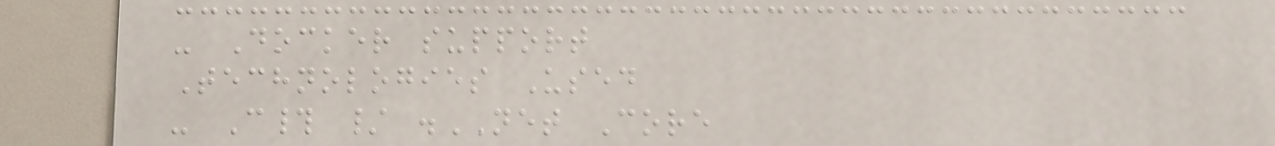- Docker support
Technologies Used
- C# / .NET Core
